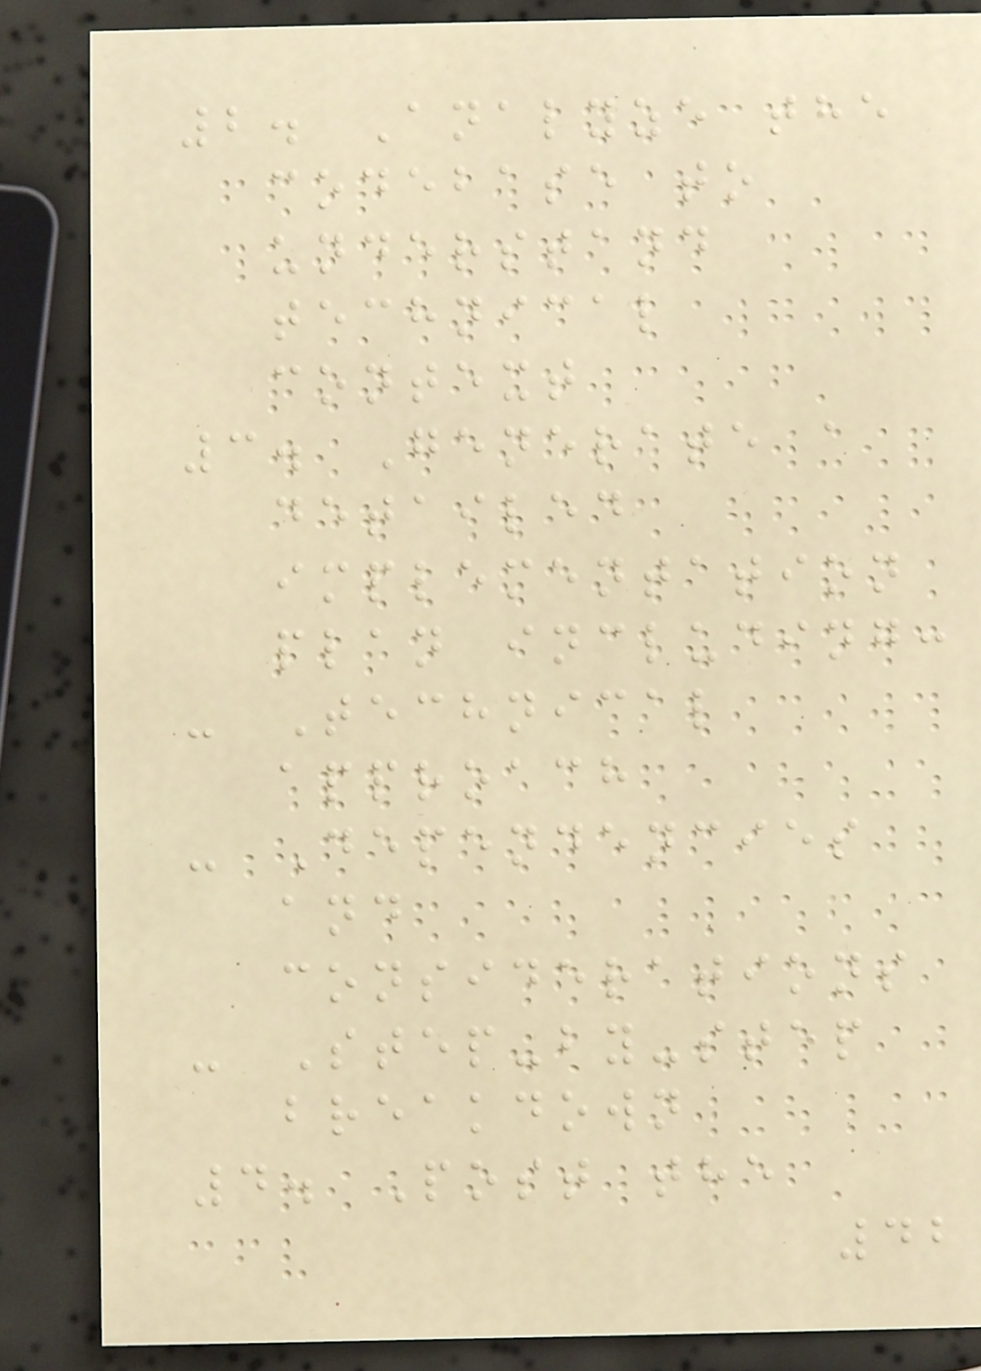2. Analyze the
codebase to
understand
technical
context
3. Generate a
detailed
implementation
plan including:
- Technical
approach
- Dependencies
and
considerations
- Step-by-step
breakdown
4. Post the
42
